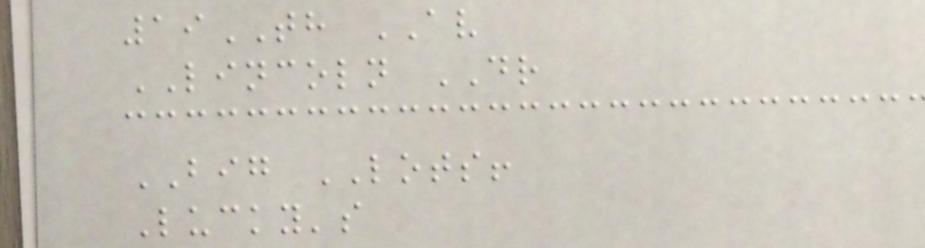19TH AV
LINCOLN DR
BIG LOTS!
Lucky's
